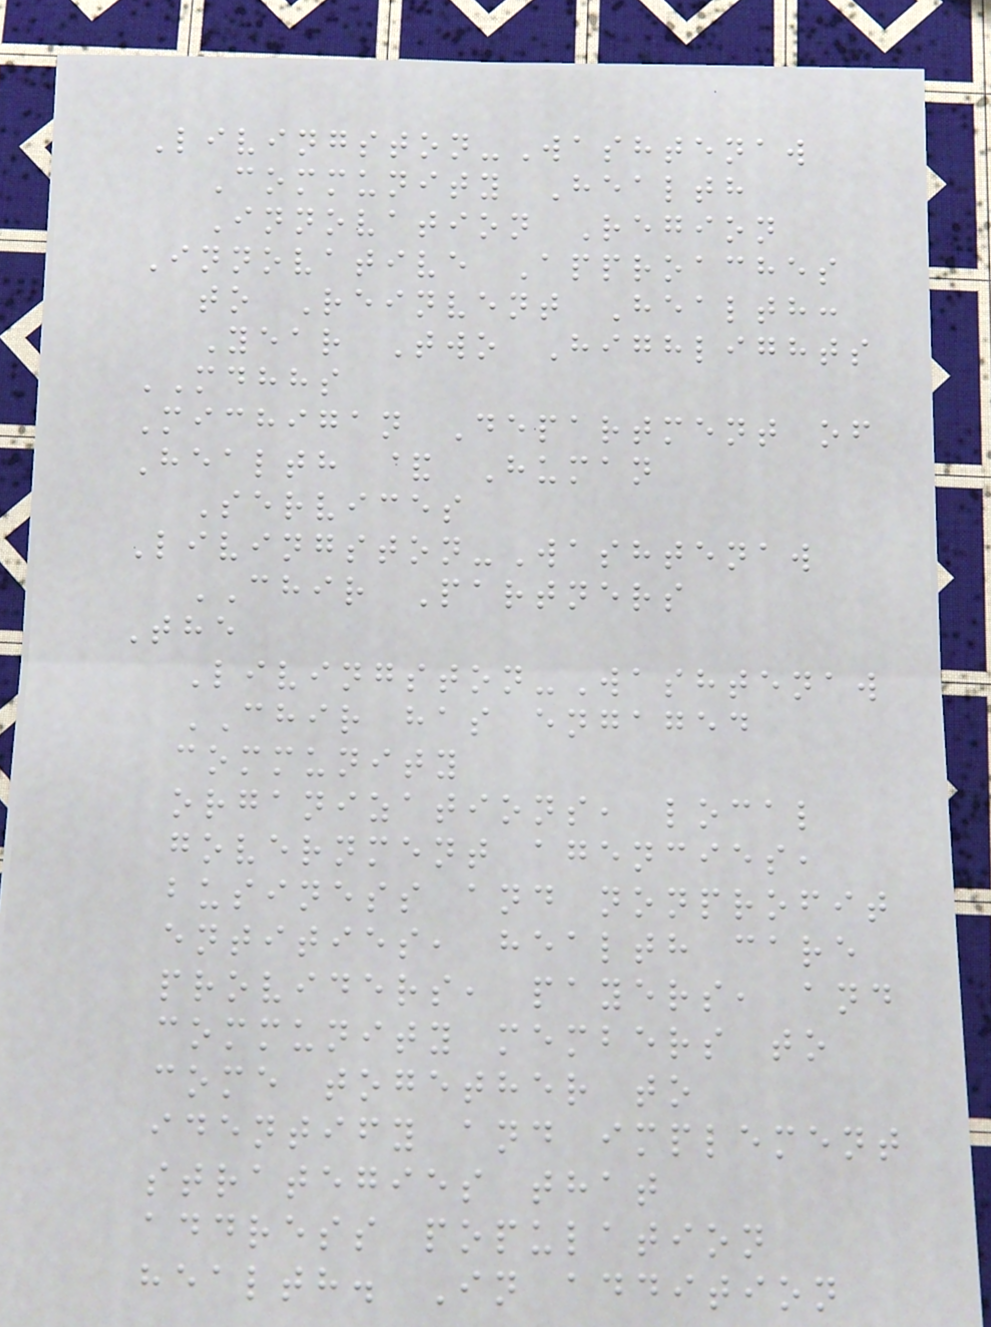Livingston-Washtenaw
Community Health
Innovation Region
Innovative Approaches
to Reinvent Health:
Year Two Highlights
MDHHS
Michigan Department of
Health & Human
Services
Livingston-Washtenaw
CHIR Partners
The
Livingston-Washtenaw
CHIR has engaged
community
organizations, local
government agencies,
business and nonprofit
entities, health care
providers, payers, and
community members to
come together to
identify and implement
strategies that
address population
health. In addition
